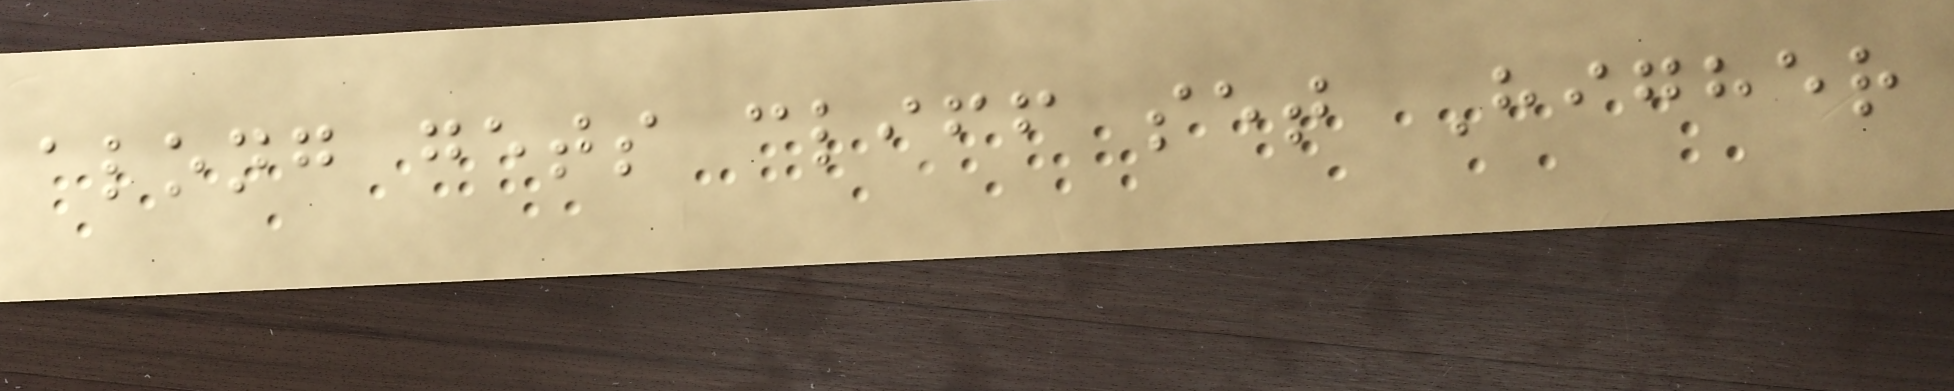along gets cliff set Higher
